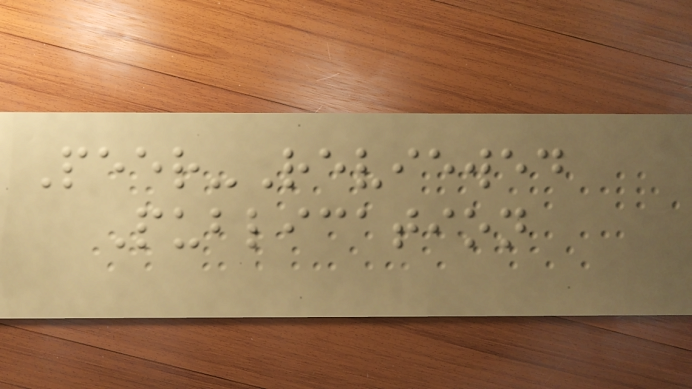Peer-Reviewed
Publication
